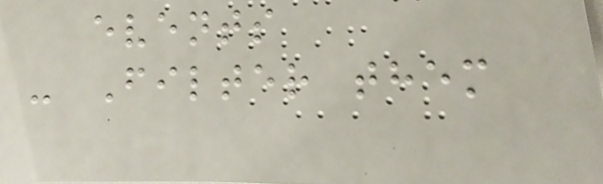events
- Filter them
